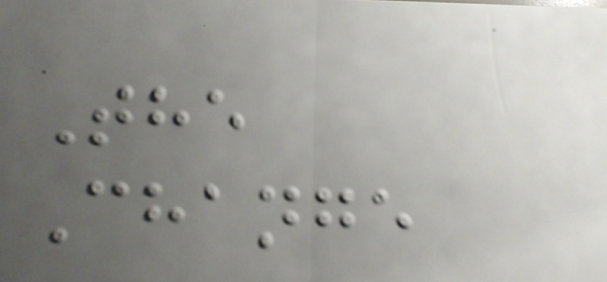The
Change
